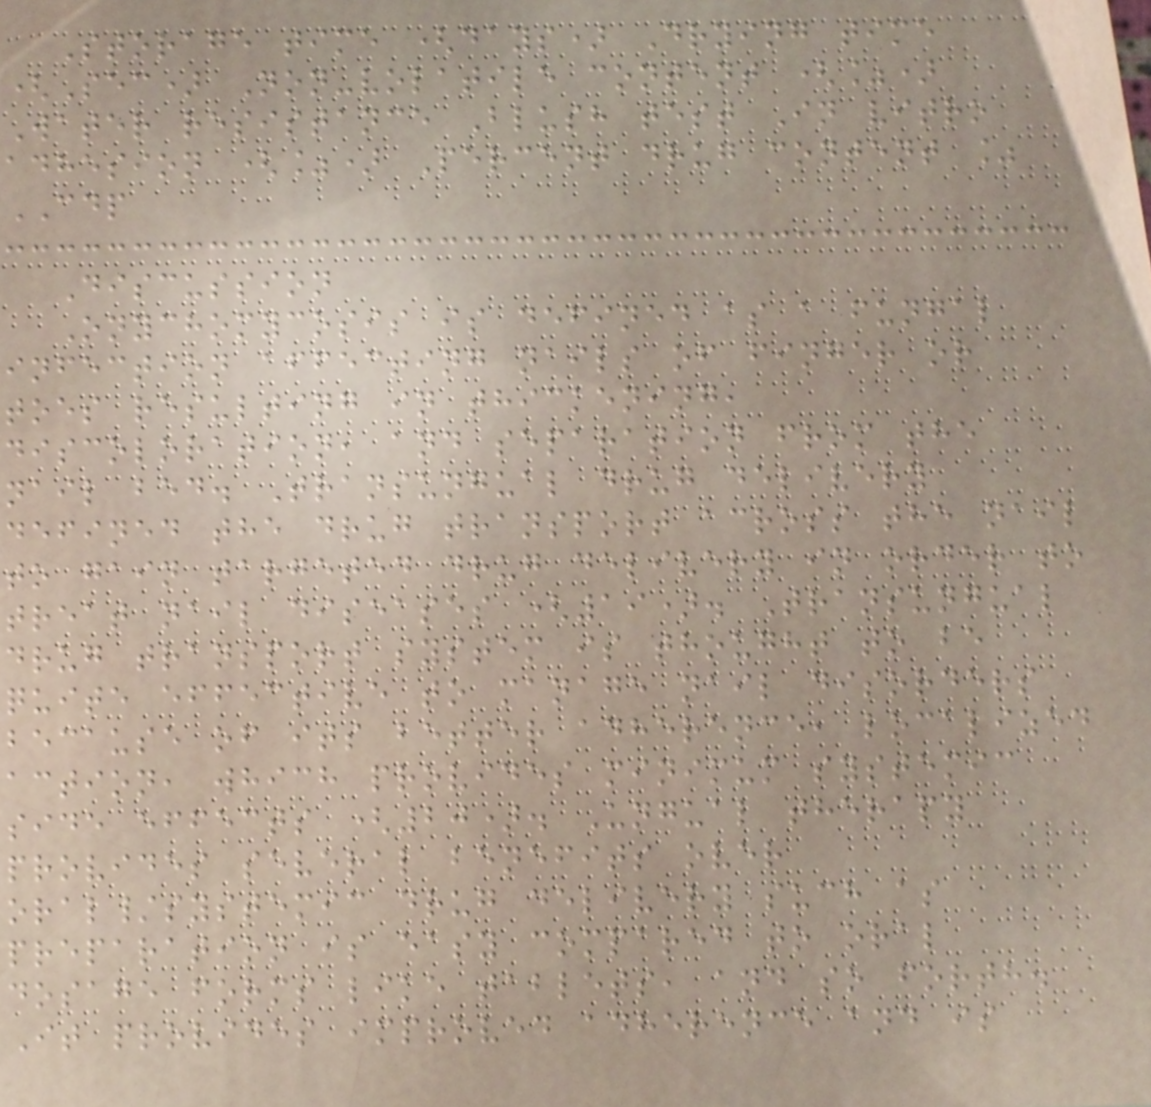Storage time (days) Drying time
(Sec) Non-volatile content (%)
Water resistance Blush test In vitro
adhesion (%) Percent drug content %
CDP
Discussion
Onychomycosis is defined as a fungal
infection affecting nails of finger or
toes resulting in thickening,
discoloration, and separation from the
nail bed. Transungual drug delivery
defined the drug transport across the nail
to gain targeted drug delivery in order to
treat nail diseases (19). Transungual
drug transport system is thought to be
quite effective to manage nail disorders
because of its better adherence, localized
action, which provides minimum systemic
side effects (20). Ungual therapy
provides several benefits over
oral/systemic drug delivery such as
preparation is easy compared to oral
dosage forms like tablets, and so forth.
It provides improved adherence and is
